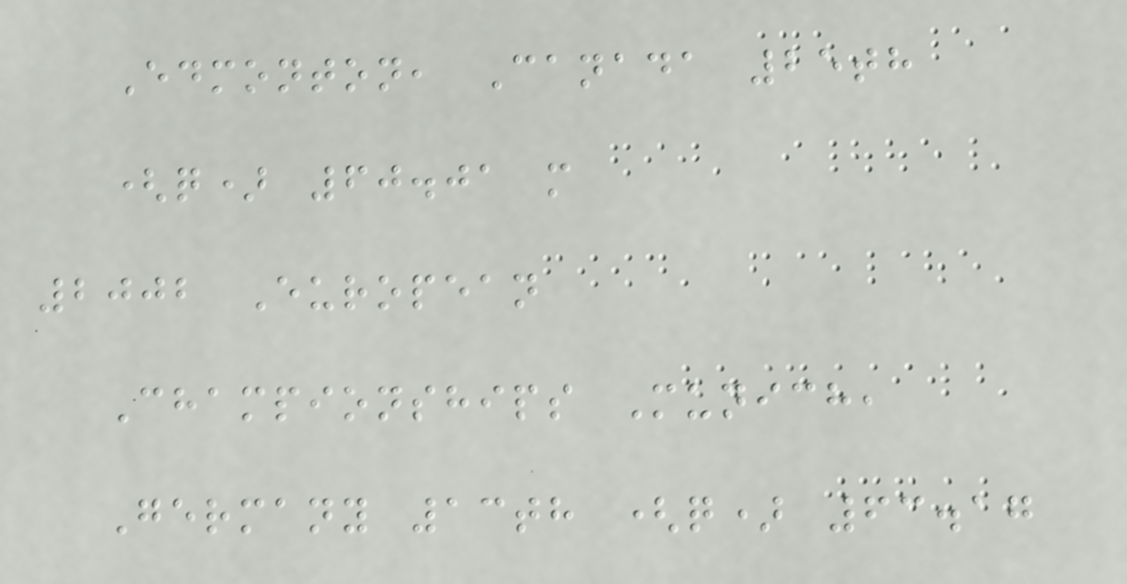Edmonton, Canada 25th
(q) 60.01 m
2002 European
Championships Munich,
Germany 13th (q) 63.17
